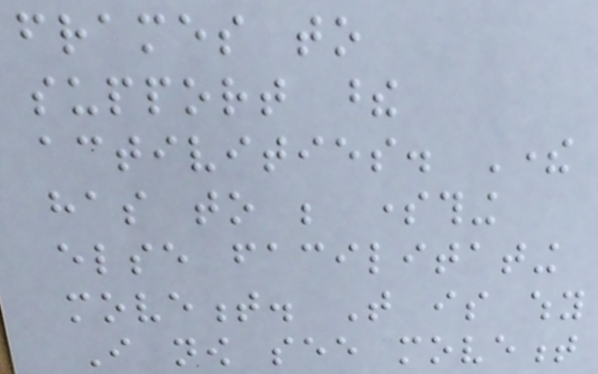frames to
support these
activities. There
has to be something
else facilitating
movement. That is why
I now see movement
